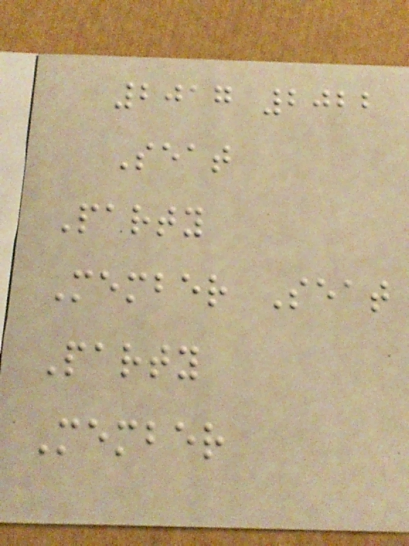2017 2022
Seat
Party
Member Seat
Party
Member
